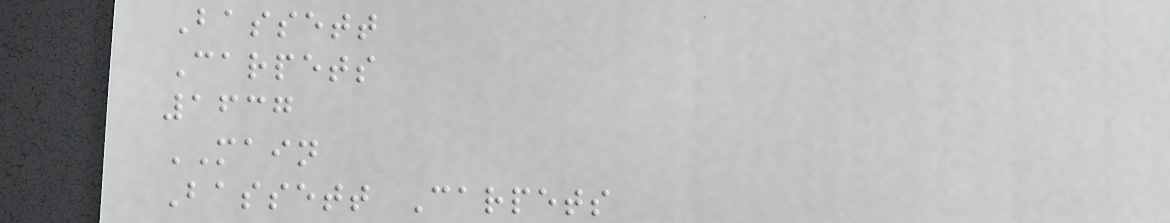Bassett
Carpets
1637
MAIN
Bassett Carpets
